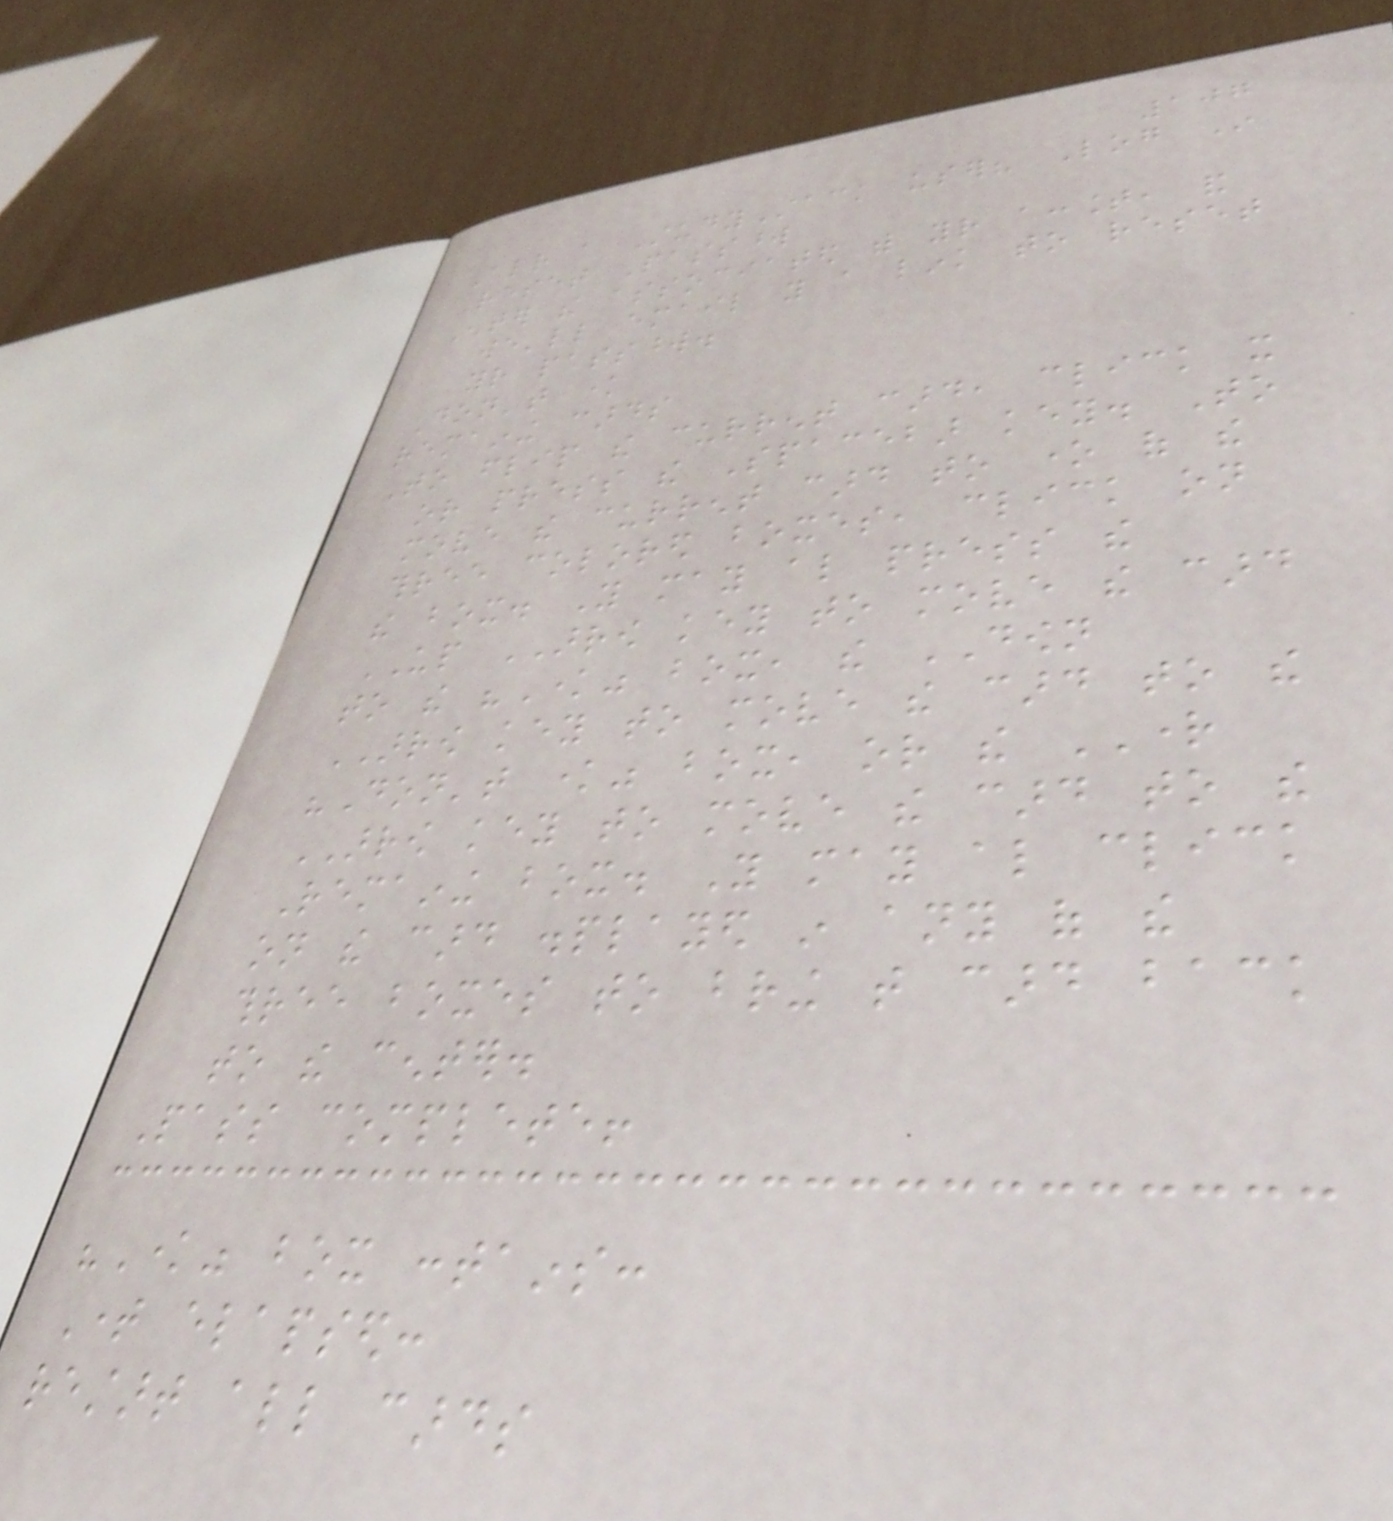107
Already a StudyStack user? Log In
Reset Password
Enter the associated with your account, and
we'll email you a link to reset
your password.
Don't know
remaining cards
To flip the current card, click it
or press the Spacebar key. To
move the current card to one of the
three colored boxes, click on
the box. You may also press the
UP ARROW key to move the card
to the "Know" box, the DOWN
ARROW key to move the card to the
"Don't know" box, or the RIGHT
ARROW key to move the card to the
Remaining box. You may also click
on the card displayed in any of the
three boxes to bring that card back
to the center.
Pass complete!
"Know" box contains:
Time elapsed:
restart all cards
